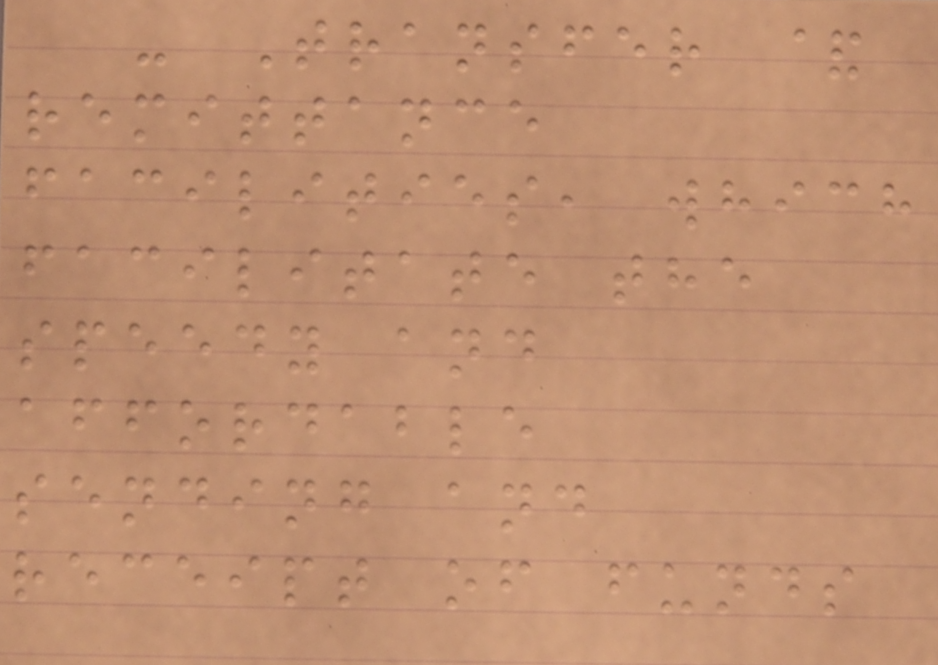- Transfer &
remittance
facilities, which
facilitate the
speedy and
affordable
sending and
receipt of funds
